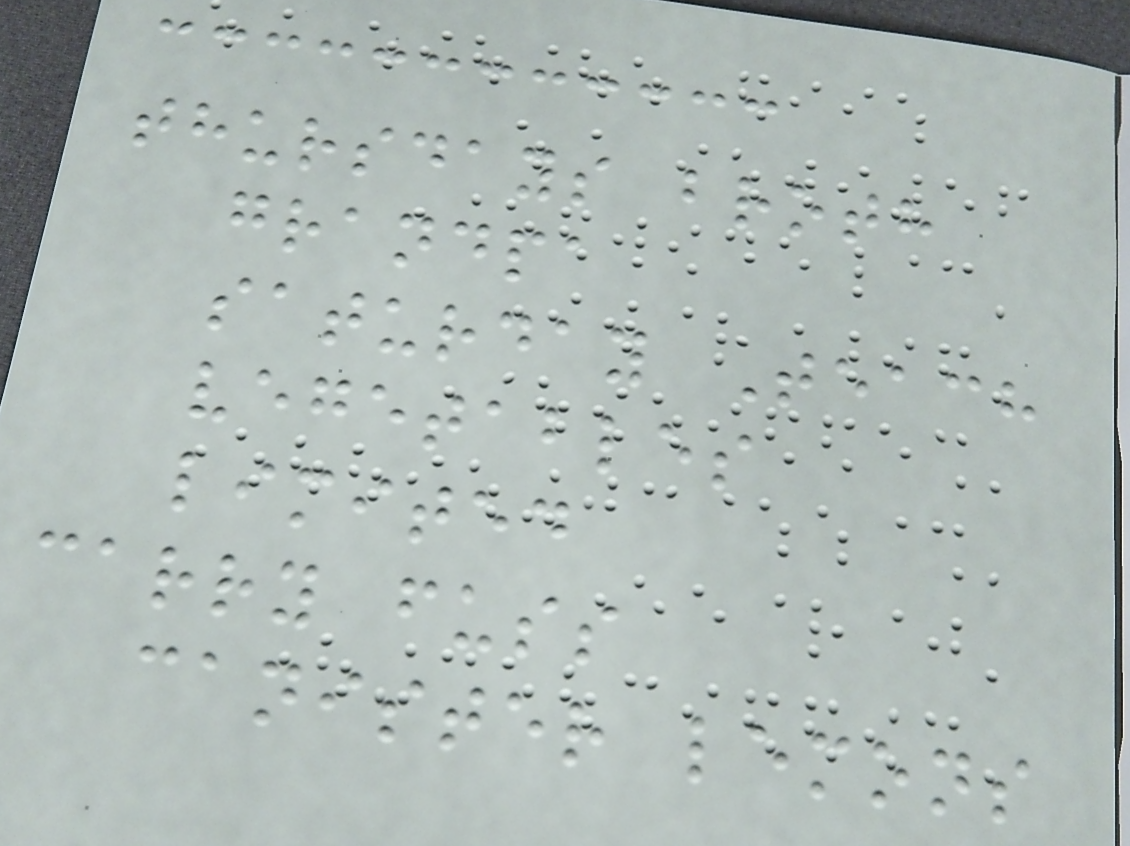thursdays broth
grandpa
saturday Teach
vegetables
limited
carry fuss
canister lemons
